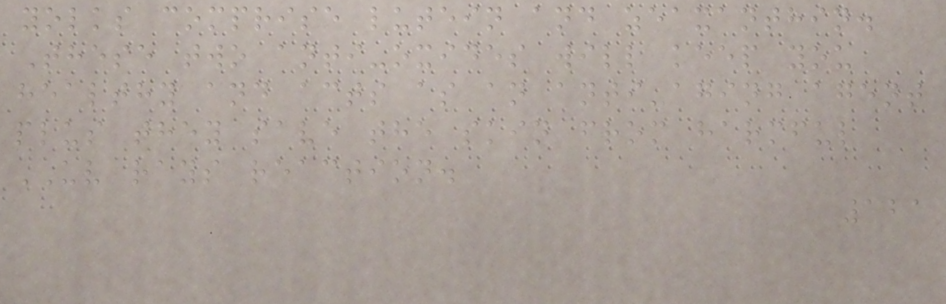yolks comprise lutein and zeaxanthin.
These two anti-oxides will keep you
healthy and acts as an anti-aging agent
plus they save the skin from harmful
UV rays reaction.
121
